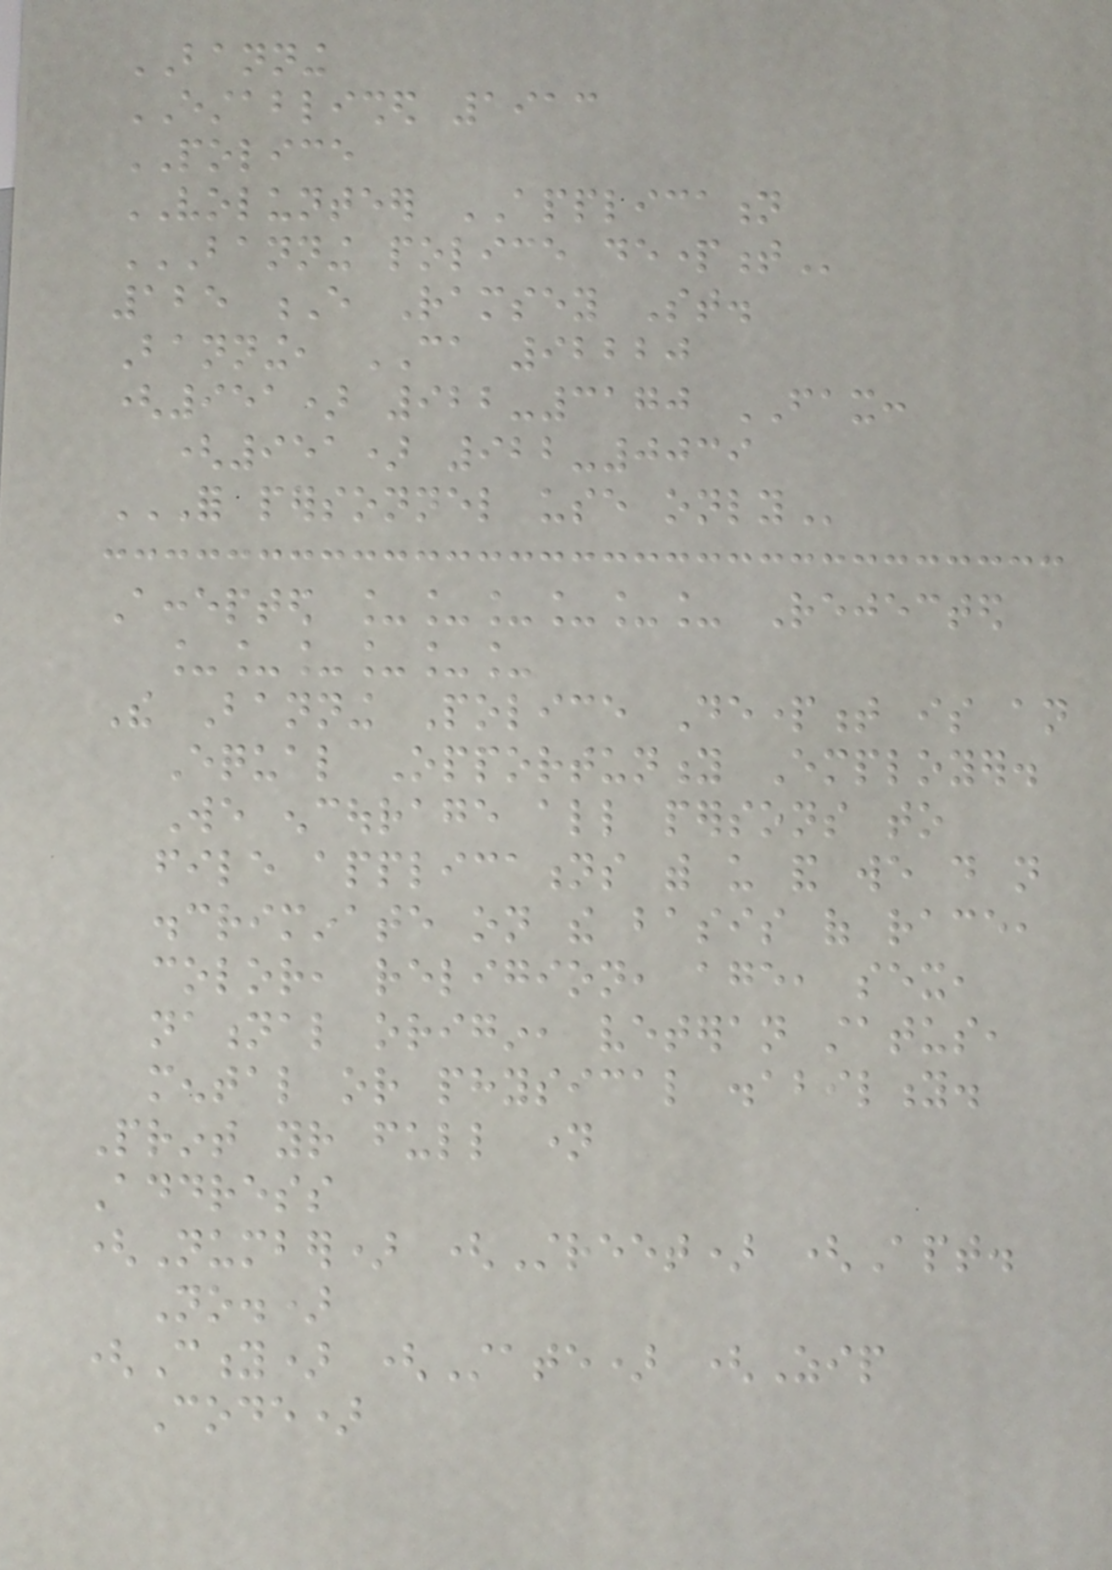BANNING
ESTABLISHED 1913
POLICE
VOLUNTEER APPLICATION
BANNING POLICE DEPARTMENT
125 E Ramsey St.
Banning, CA 92220
(951) 922-3170 FAX:
(951) 922-0039
FOR PERSONNEL USE ONLY
Accepted ______ Rejected
______
The Banning Police Department is an
Equal Opportunity Employer.
We encourage all persons to
file applications with us and we do not
discriminate on the basis of race,
color, religion, age, sex,
national origin, veteran status,
mental or physical disability.
Print your full name
Address
(Number) (Street) (Apt.
No.)
(City) (State) (Zip
Code)
